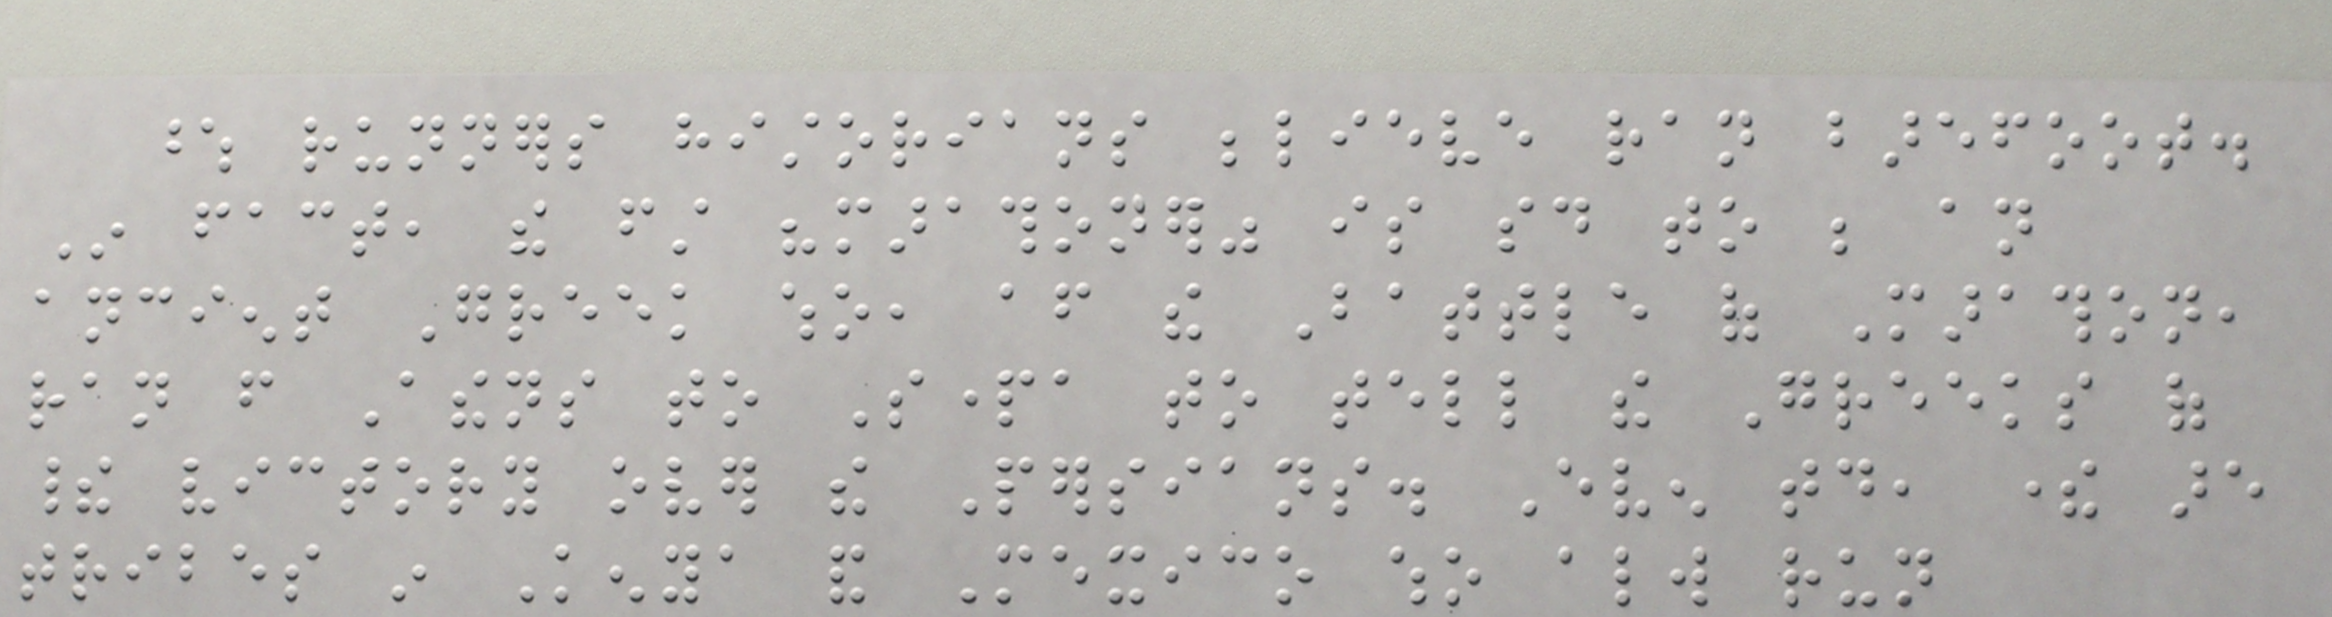whose runners historians believe ran barefoot.
In fact, the first "marathoner" is said to be an
ancient Greek who, after the Battle of Marathon,
ran from Athens to Sparta to tell the Greeks of
their victory over the Persians. Even today, there are
tribes in Kenya and Mexico who always run
